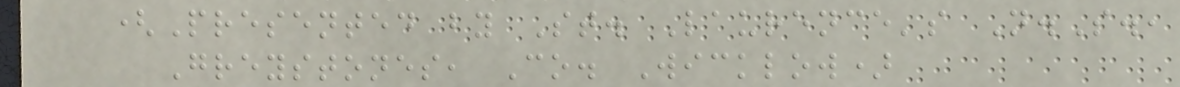(Presented by St. Laurence's N.S.,
Greystones, Co. Wicklow)
